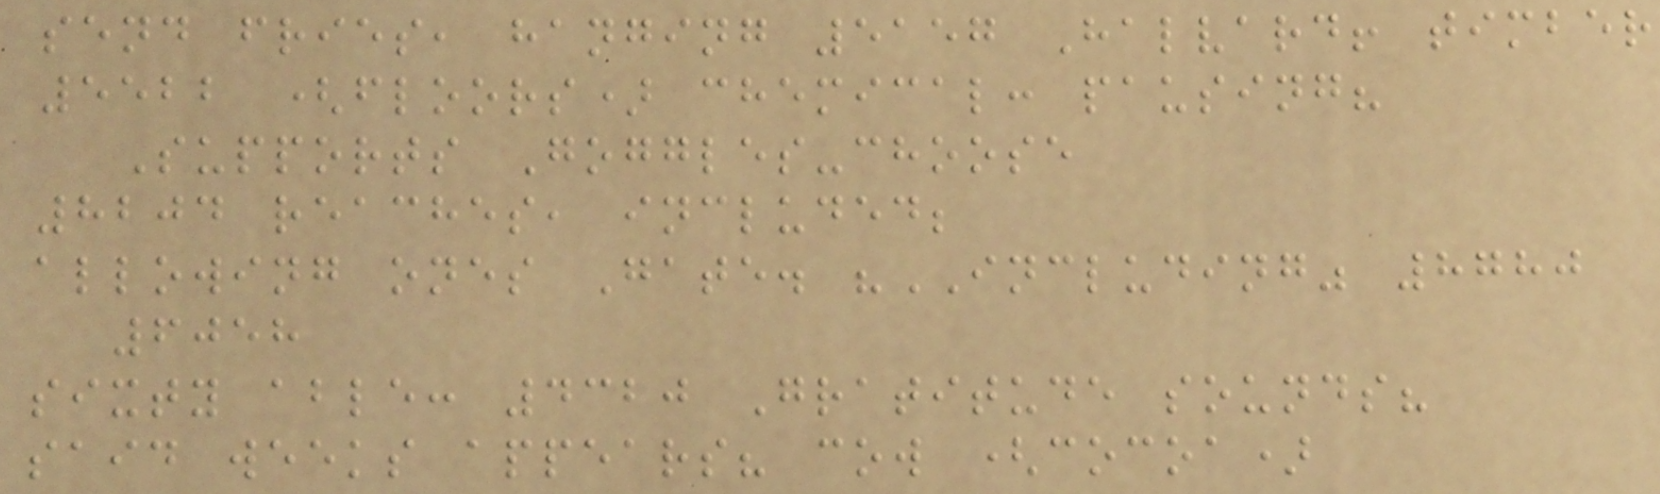send fries, hanging 5157 Halvard! timber
5522 (floors) chemical: pausing?
Supports Goggles-choose
8204 reaches, included;
allowing ones Gate. "INCLUDING" 8780
6058
sixty able: 4320 Gratitude sounds?
said weeks appears? cow (cocoa)
